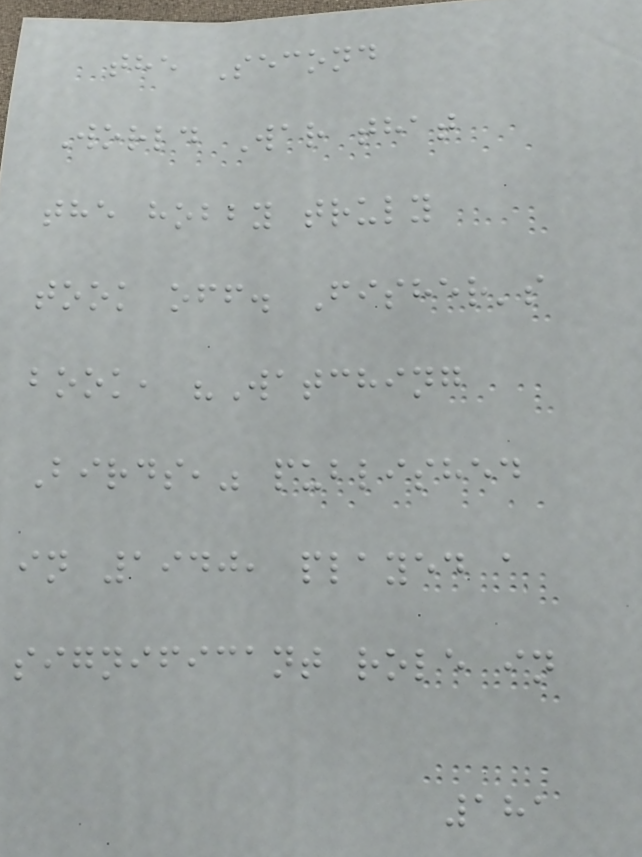the Second
World War that
the hobby truly
took off. Fisher's
book, "Watching
Birds," published
in 1940, played a
significant role in
181
